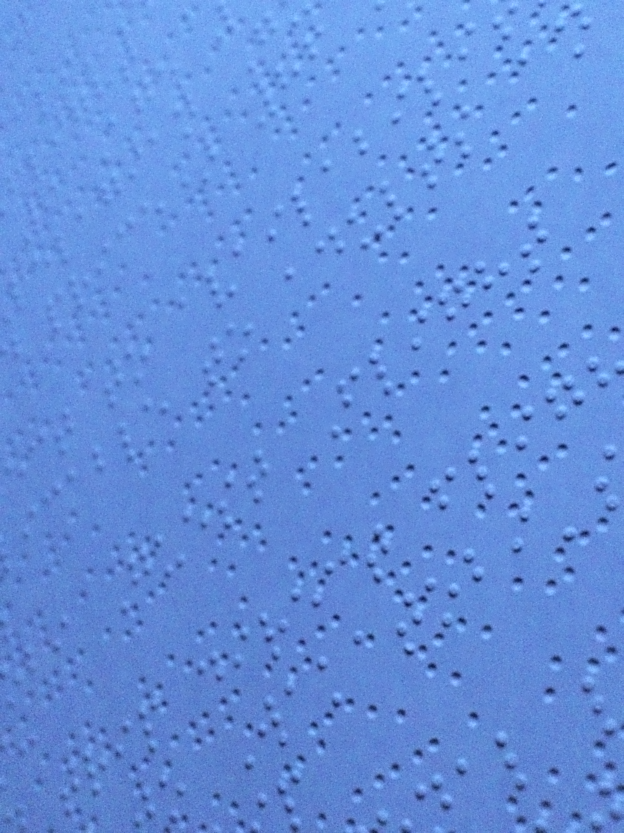pelagian G
price) 86
ect to availabili
icable to adults an
bi Guest Flight
trip direct flig
o Wakatobi'
